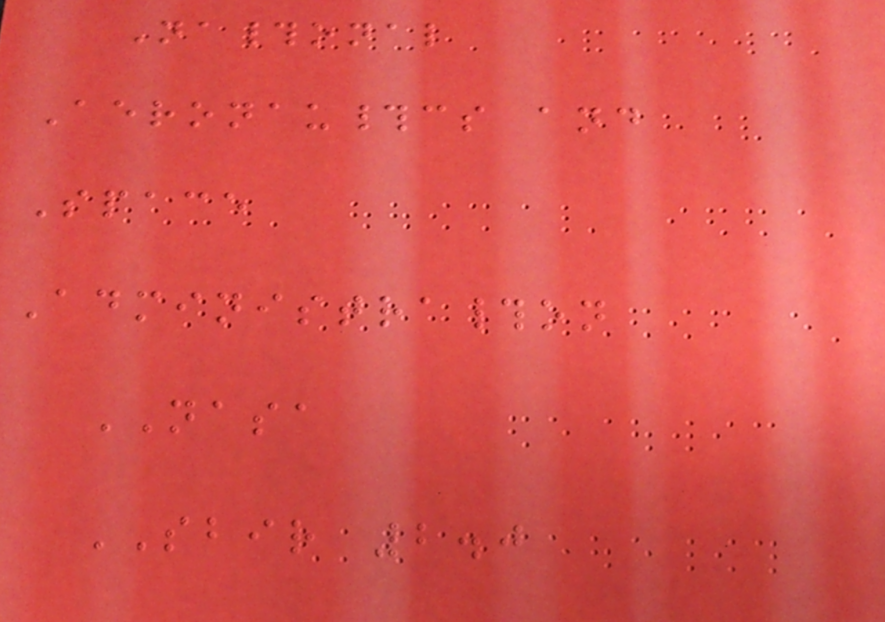Na#onal
Aeronau#cs and
Space
Administra#on
NASA
SBIR 2.0
